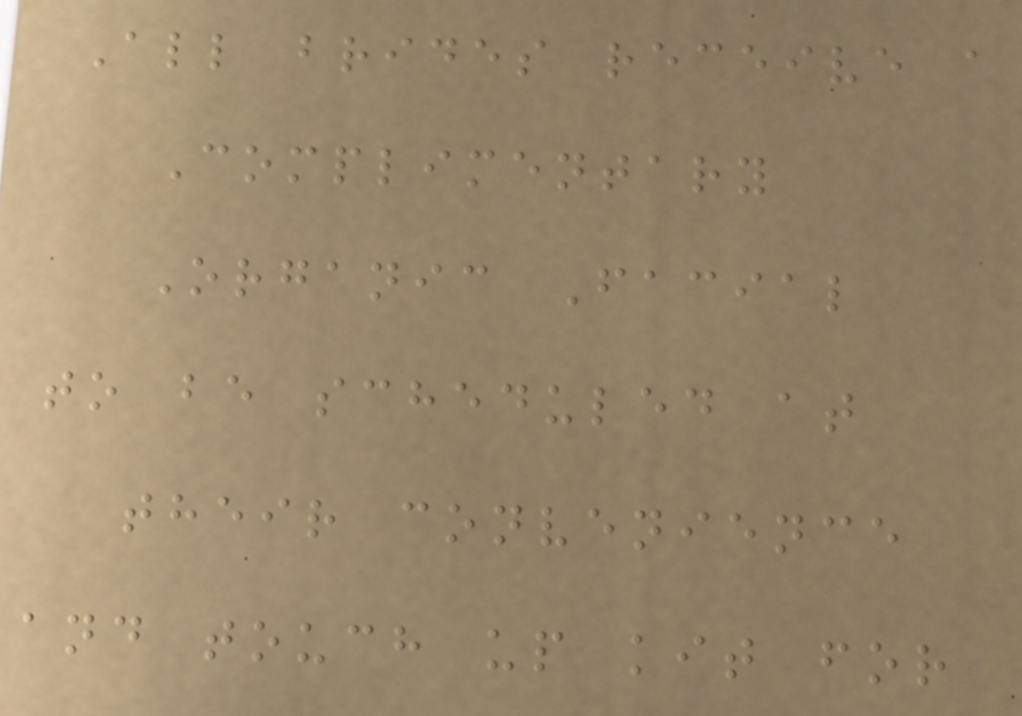All brides receive a
Complimentary
Organic Facial
to be scheduled at
their convenience
and touch up kit for
